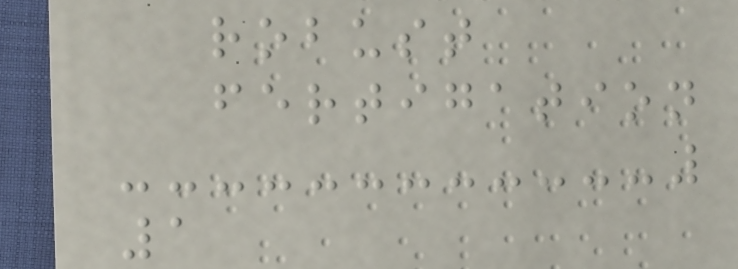robust
fertigation
1
